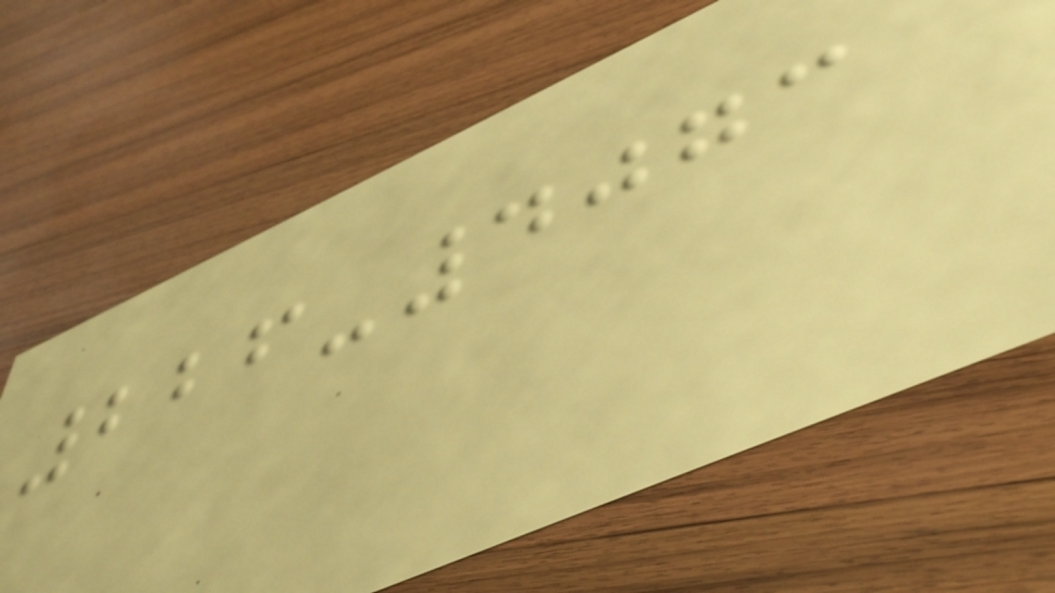226-4073
